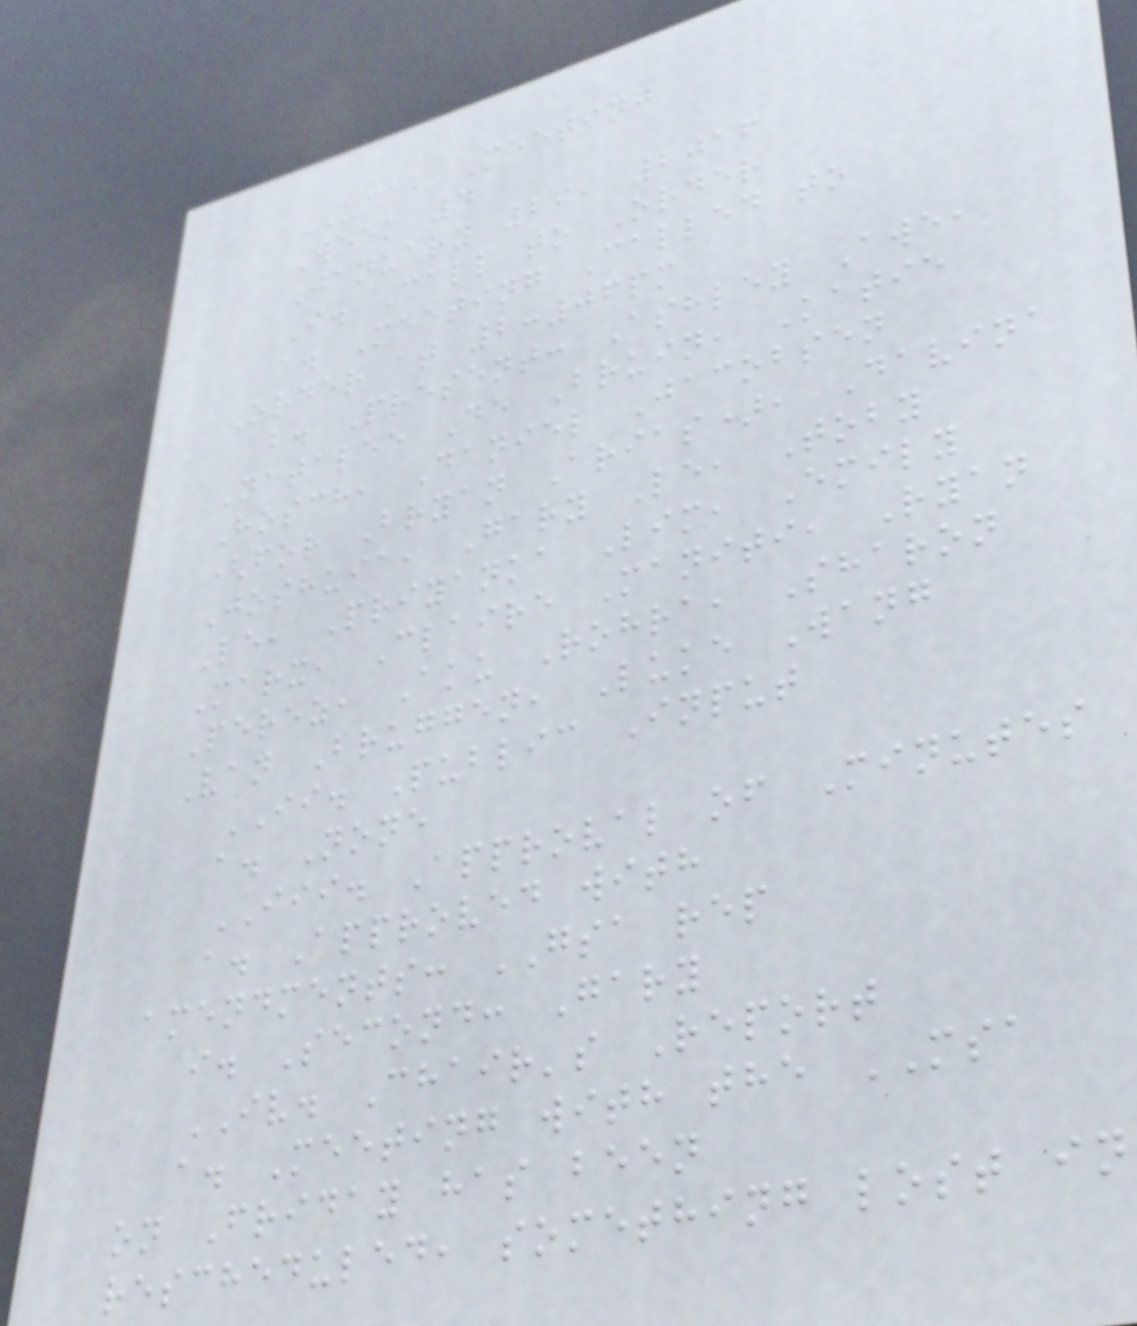UCAB Meeting
Week 4
January 26, 2016
I. Call to Order
a. Meeting Called to
Order at 2:06pm
b. Present: Ashley Awe,
Natalee De Bruin, Katie
Hosch, Daniel Jacobsen
(for Bryan Arias), Davina
Joshuia, Gary Le, Toby
Le, Priyanka Lim, Emily
Marx, Claire Maniti, Ryan
Perez, Aku Rohra, Sharon
Van Bruggen, Luke Wang
II. Public Input
a. None
III. Approval of Minutes
a. Approved with
amendments: GSA rep
i. Second: Gary
IV. Chair's Report
a. Meeting with the MSA
on Friday has been
rescheduled, something lost in
